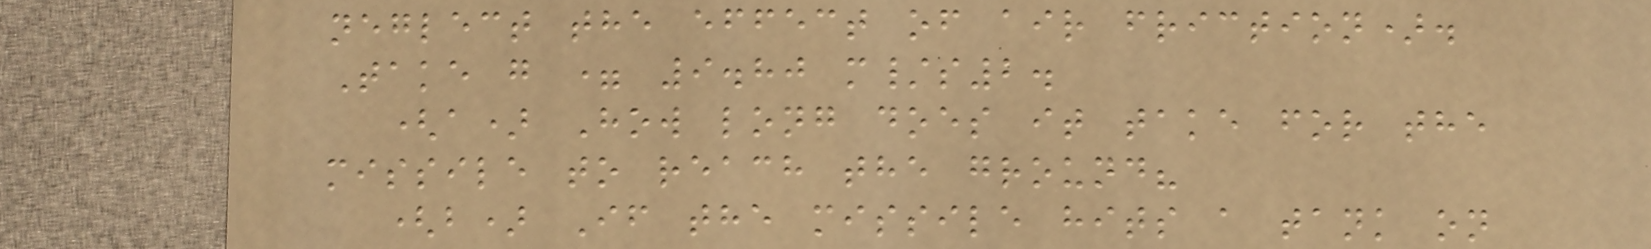neglect the effect of air friction).
Take g = 9.80 m/s2.
(a) How long does it take for the
missile to reach the ground?
(b) If the missile hits a tank on
